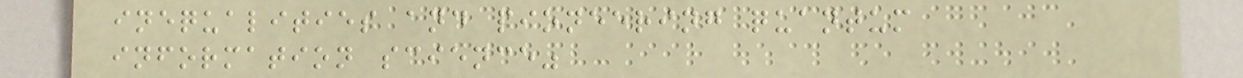inequalities and pioneering quantum
information science"
